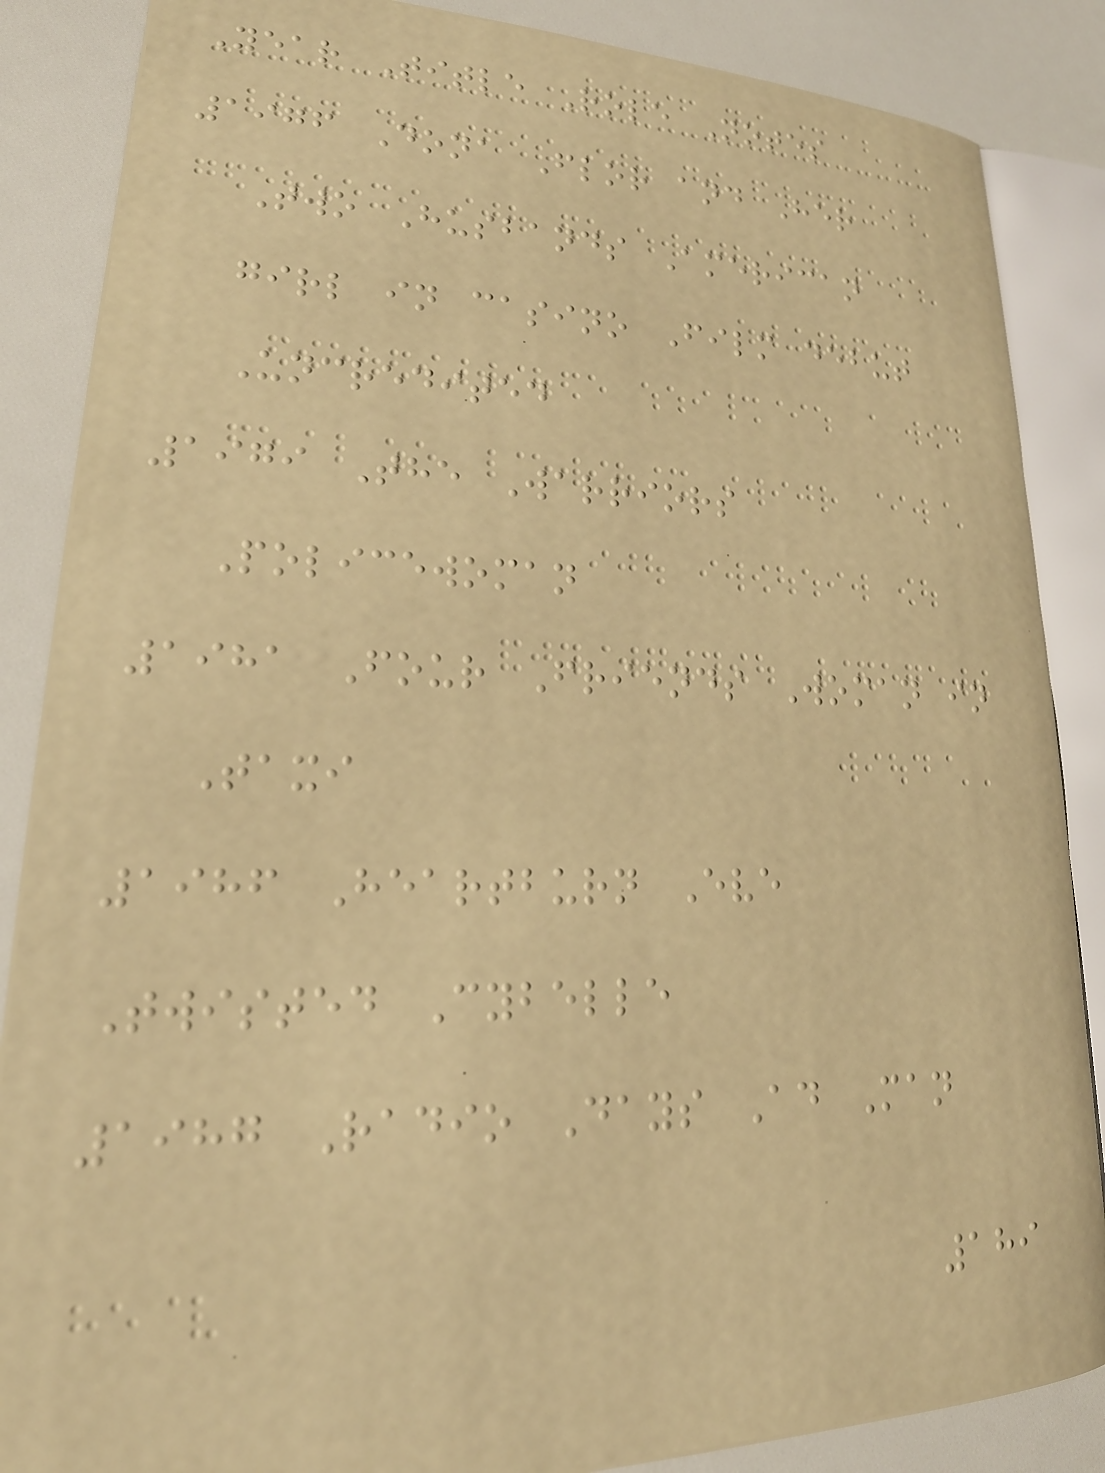Year Title Role Notes
1976 Dona Flor and Her
Two Husbands American
girl in casino Film debut
Uncredited
1979 The Warriors
Policewoman
1981 Four Friends Woman in
Taxi
1986 Heartburn Eve
Twisted Cybelle
1987 Radio Days Ad Man
189
